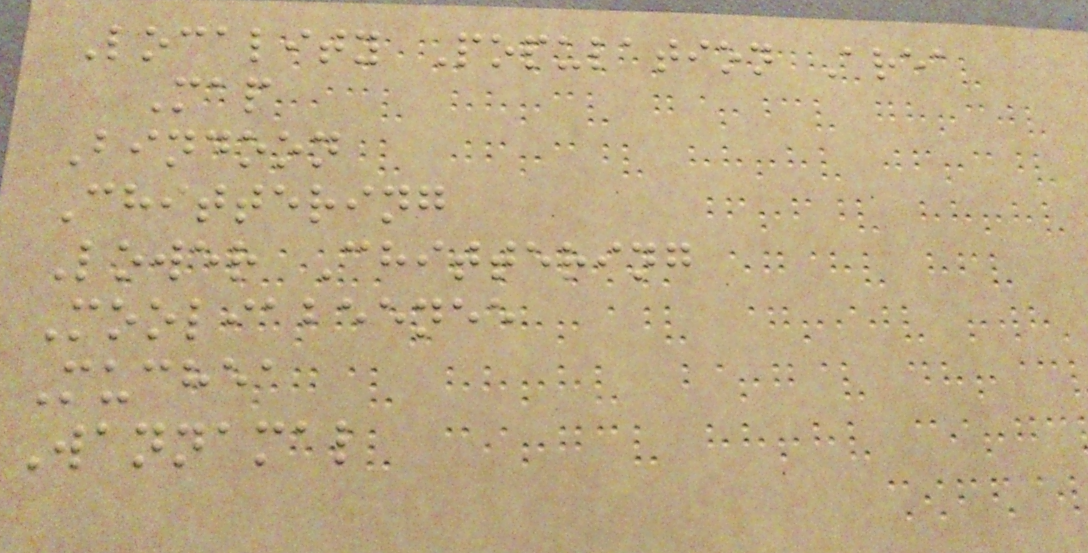Locality Population Area
Map
Bindoon
Chittering
Lower Chittering
Mooliabeenee
Muchea
Wannamal
